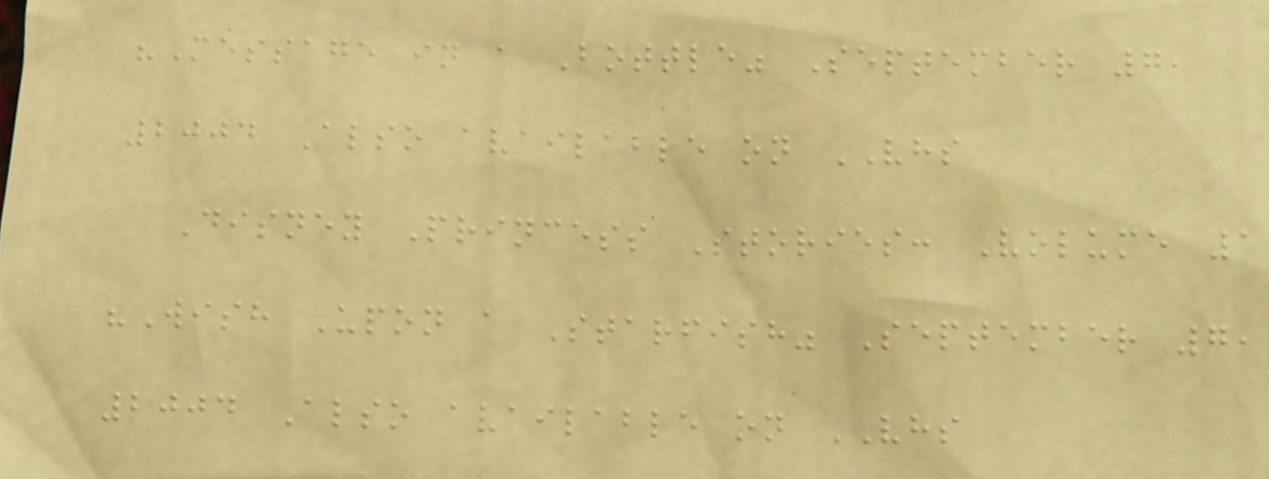"Message in a Bottle" September 7,
2004 Also available on VHS
Disney Princess Stories: Volume 1
"Wish Upon a Starfish" September 7,
2004 Also available on VHS
